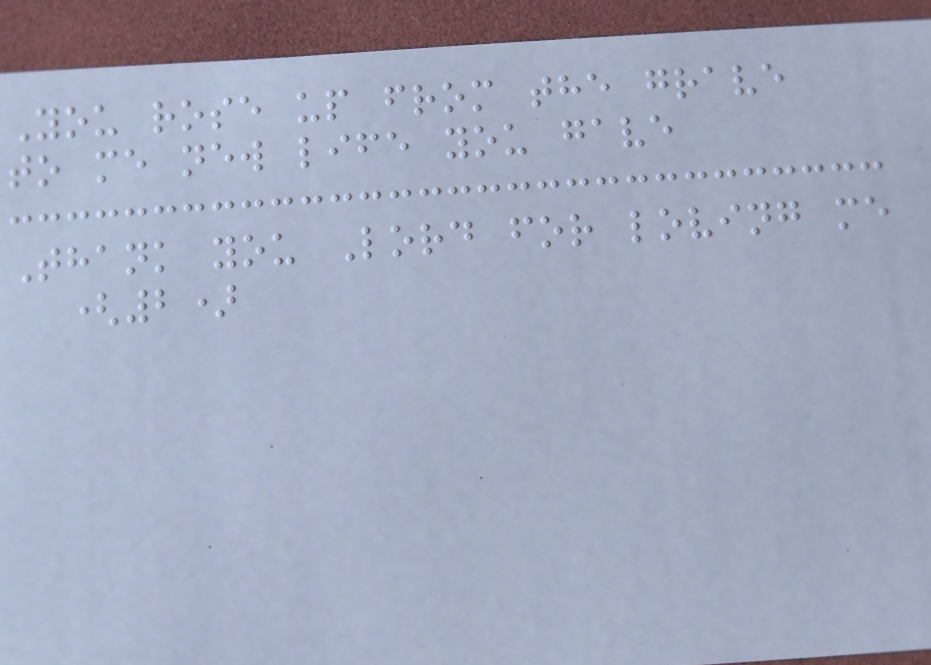You rose up from the grave
to me new life you gave
Thank you Lord for loving me
(2)
